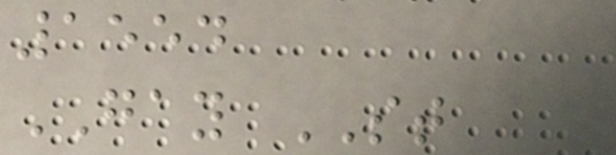1554
GAY ST
